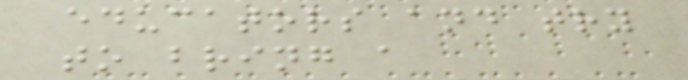educators and try
to bring a
